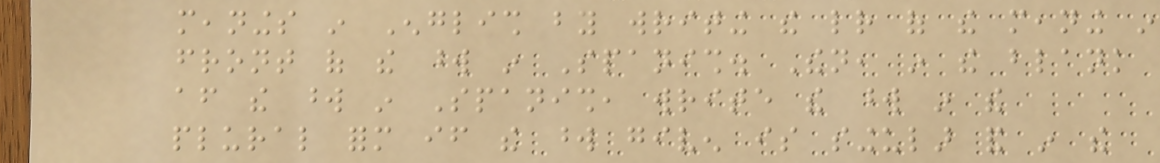meanings in English by writing the letter of the meaning in
front of the word in Spanish. Then, in the blank
after the word in Spanish, write the word in the
plural form if the word given is singular and in the
